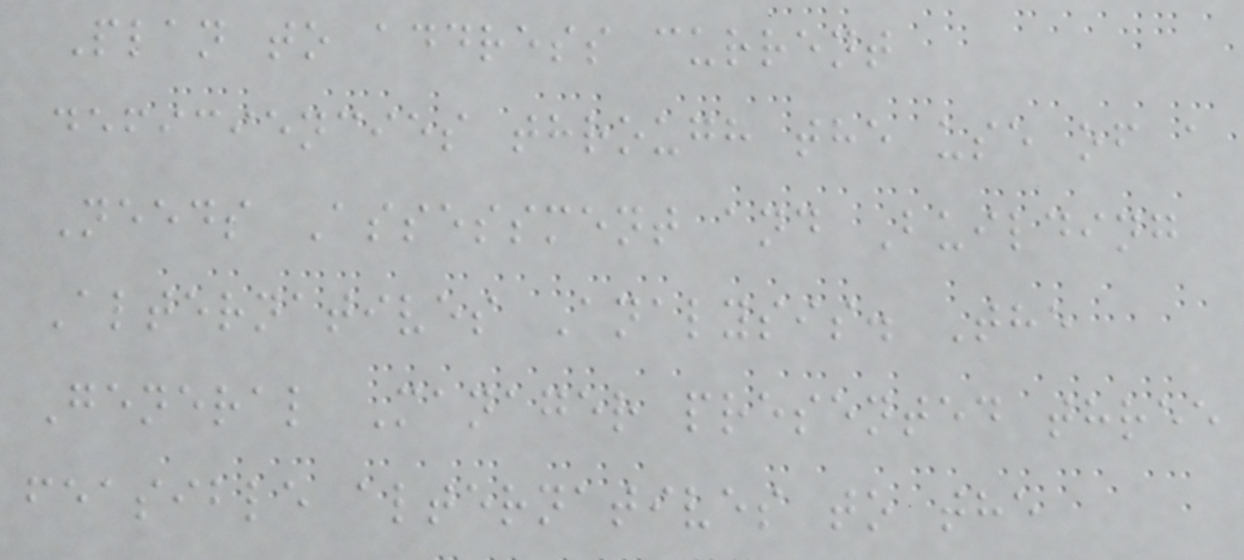Plan to address current
deficiencies through the use of a
Needs Assessment and Building
Alternatives Analysis. The
General Manager presented three
feasible alternatives to the
